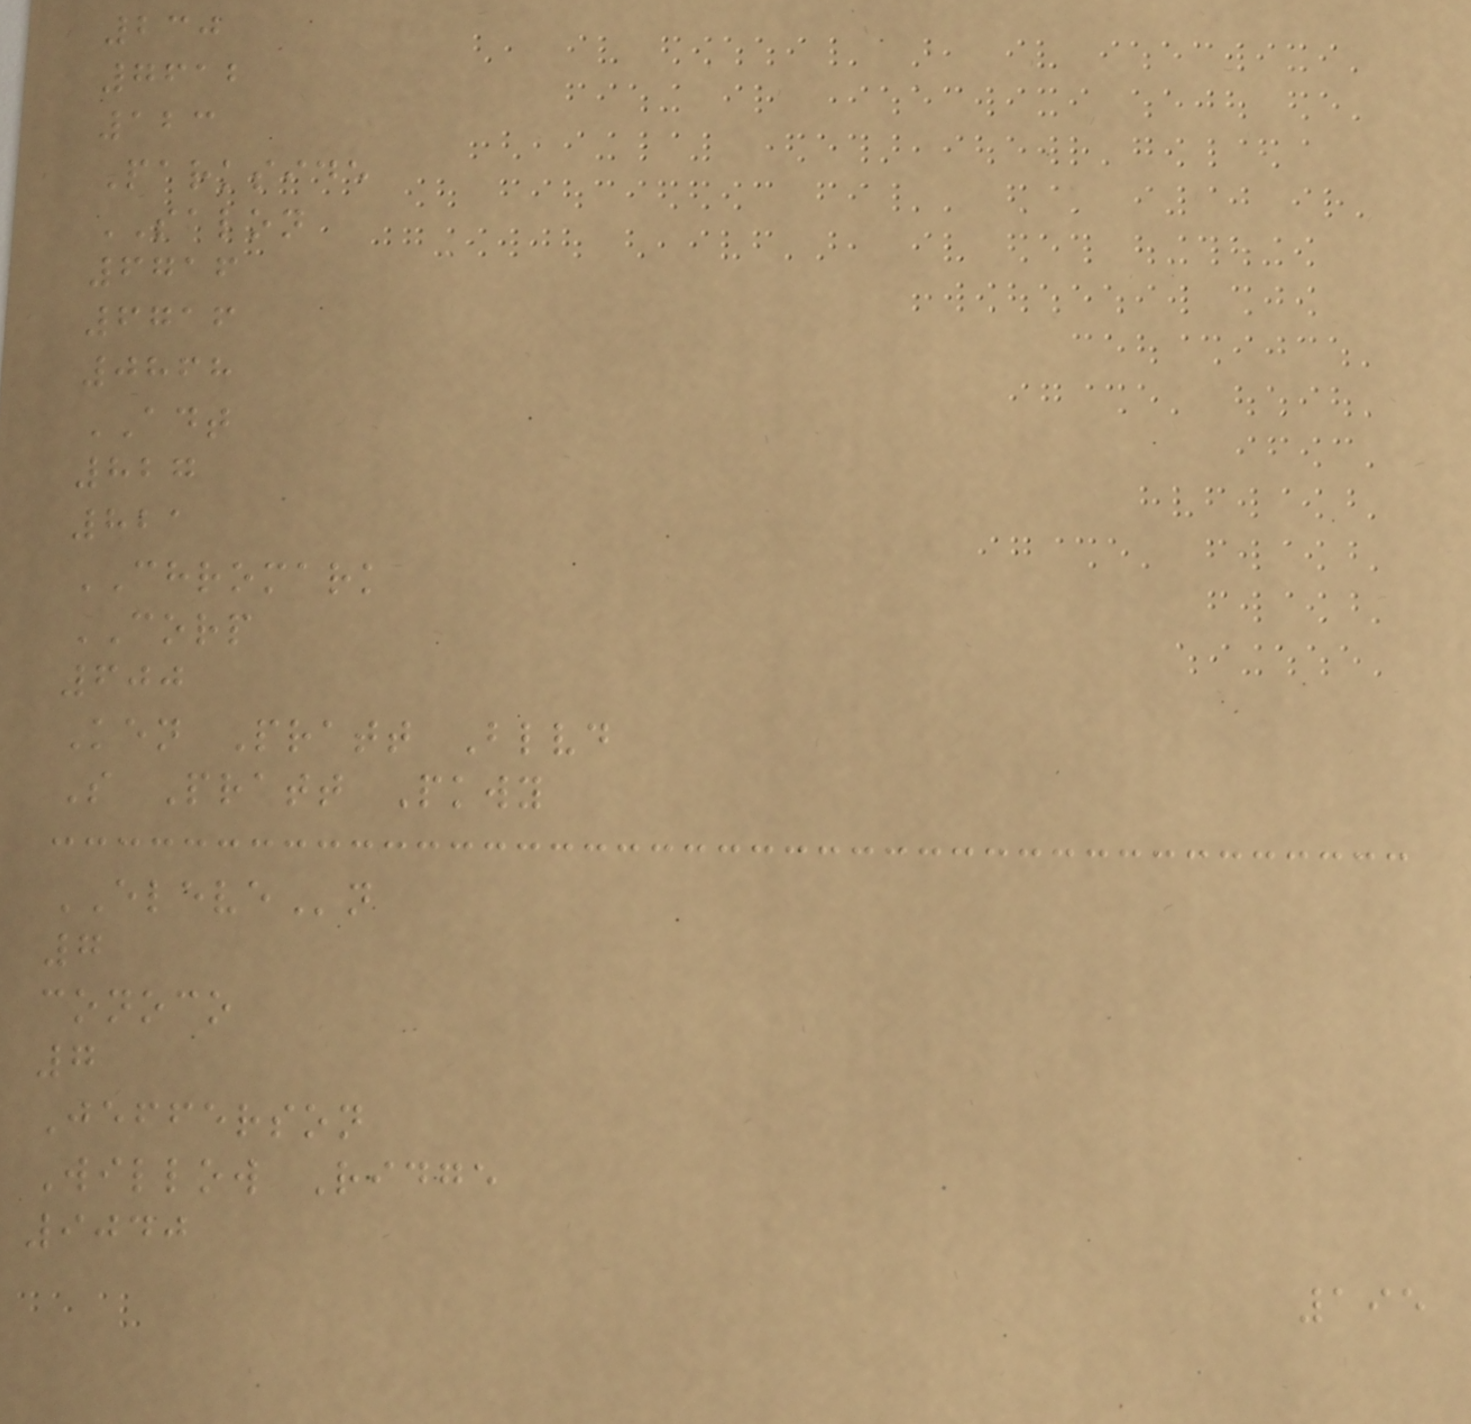230
7612
123
Parkside
SALON
6716
6716
0868
ADT
827
821
CHROMARK
CORP
600
Ken Pratt Blvd
S Pratt Pkwy
ELEVEn
7
conoco
7
Jefferson
Willow Ridge
9040
195
